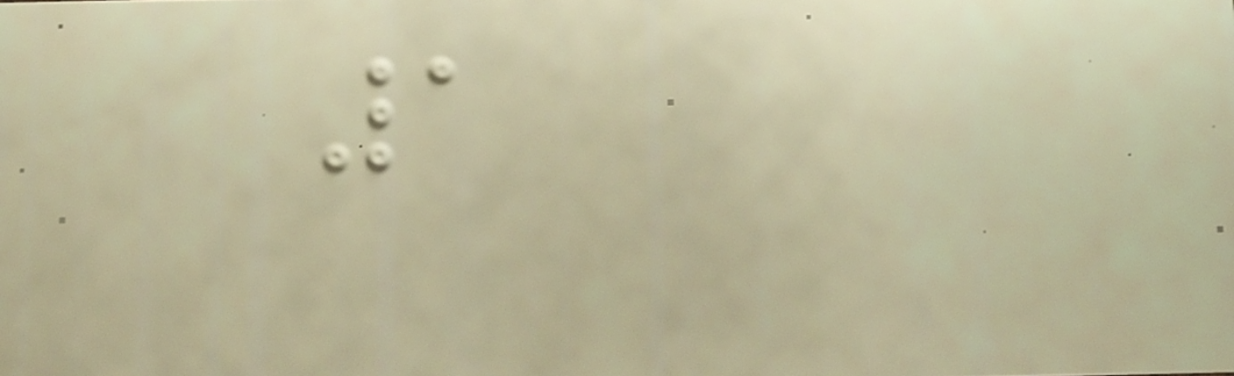1
